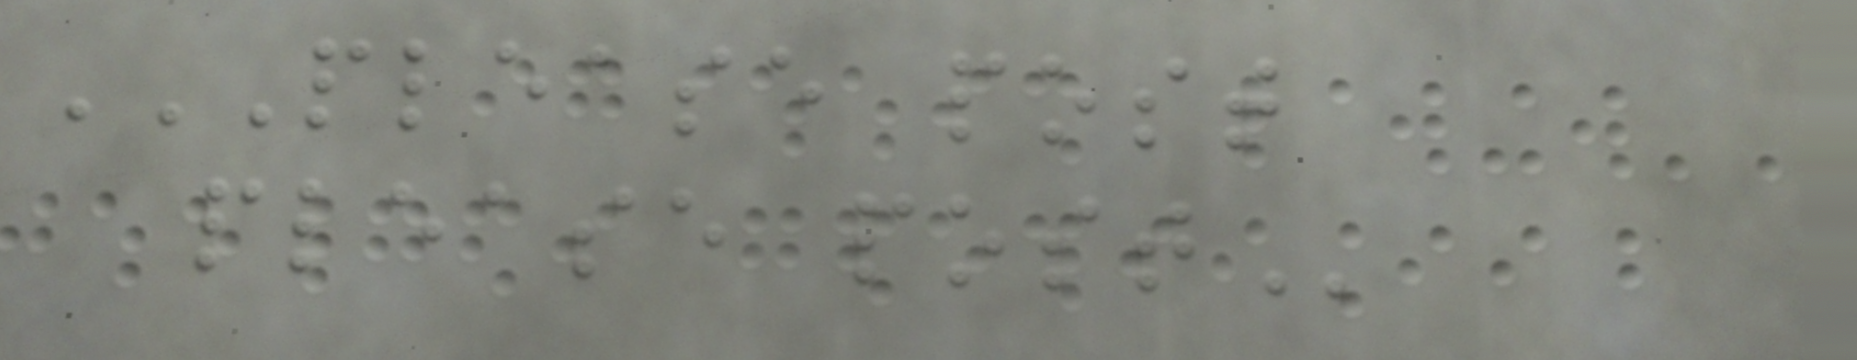PLEASE POST
PLEASE POST
